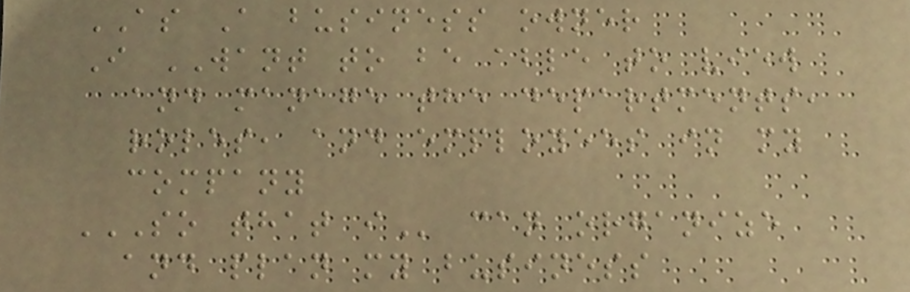AS A business owner
I WANT to be able to view
and manage the departments,
roles, and employees in my
company
SO THAT I can organize
and plan my business
